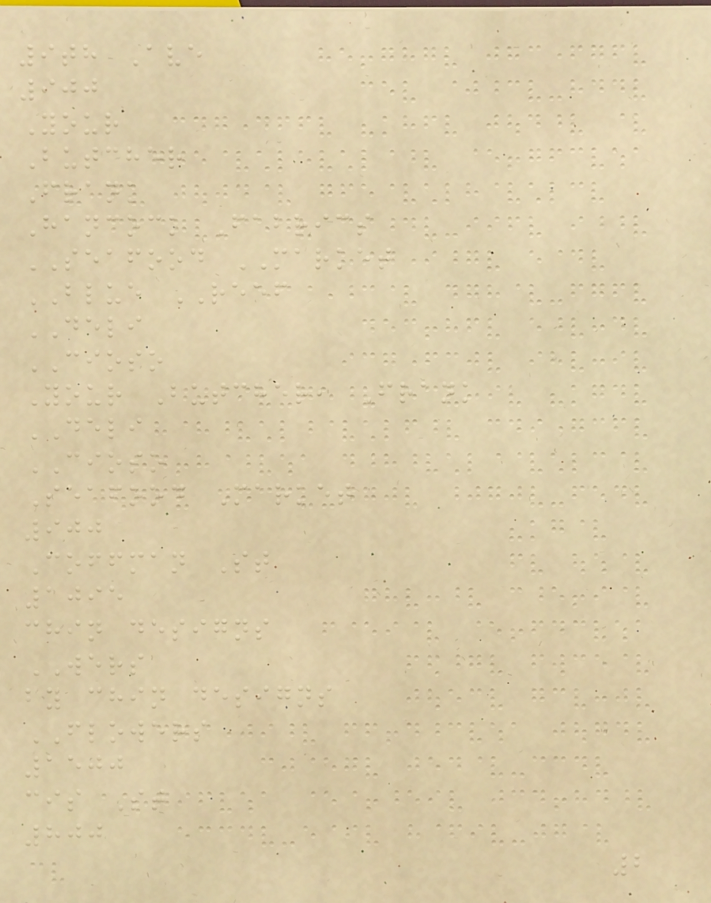9th Ave
900
Your
Butcher
Frank
Hancock Fabrics
SEAFOOD MARKET
BLUE REEF
DELI
CIOSO
Your Butcher, Frank
DELI
CIOSO
Seafood Market
900
Coffman St
1095
chin designs
WERS
by chin designs
FLOWERS
1500
cis St
800
2
